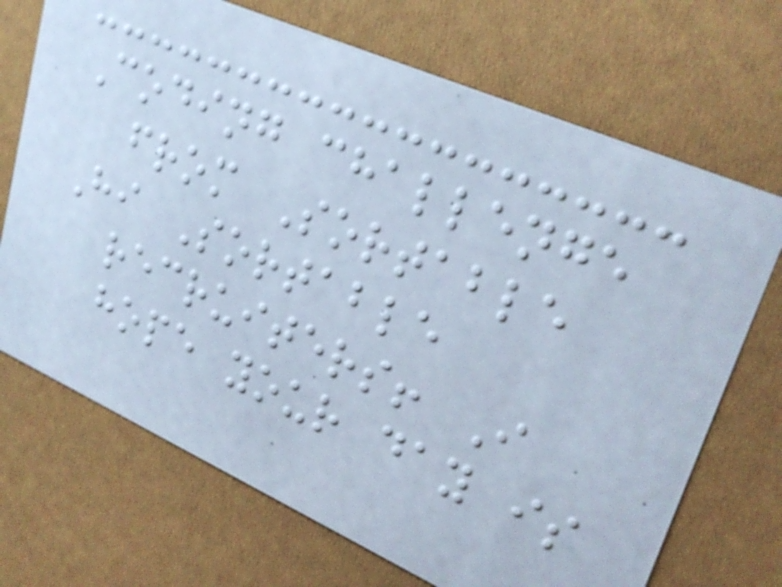Coding challenge
from Sortable
Hi Sortable
recruiters! I
hope your day is
